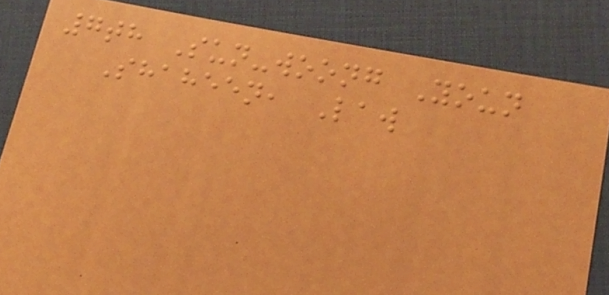7th Sun-woong Youn
Shaheen, Law
